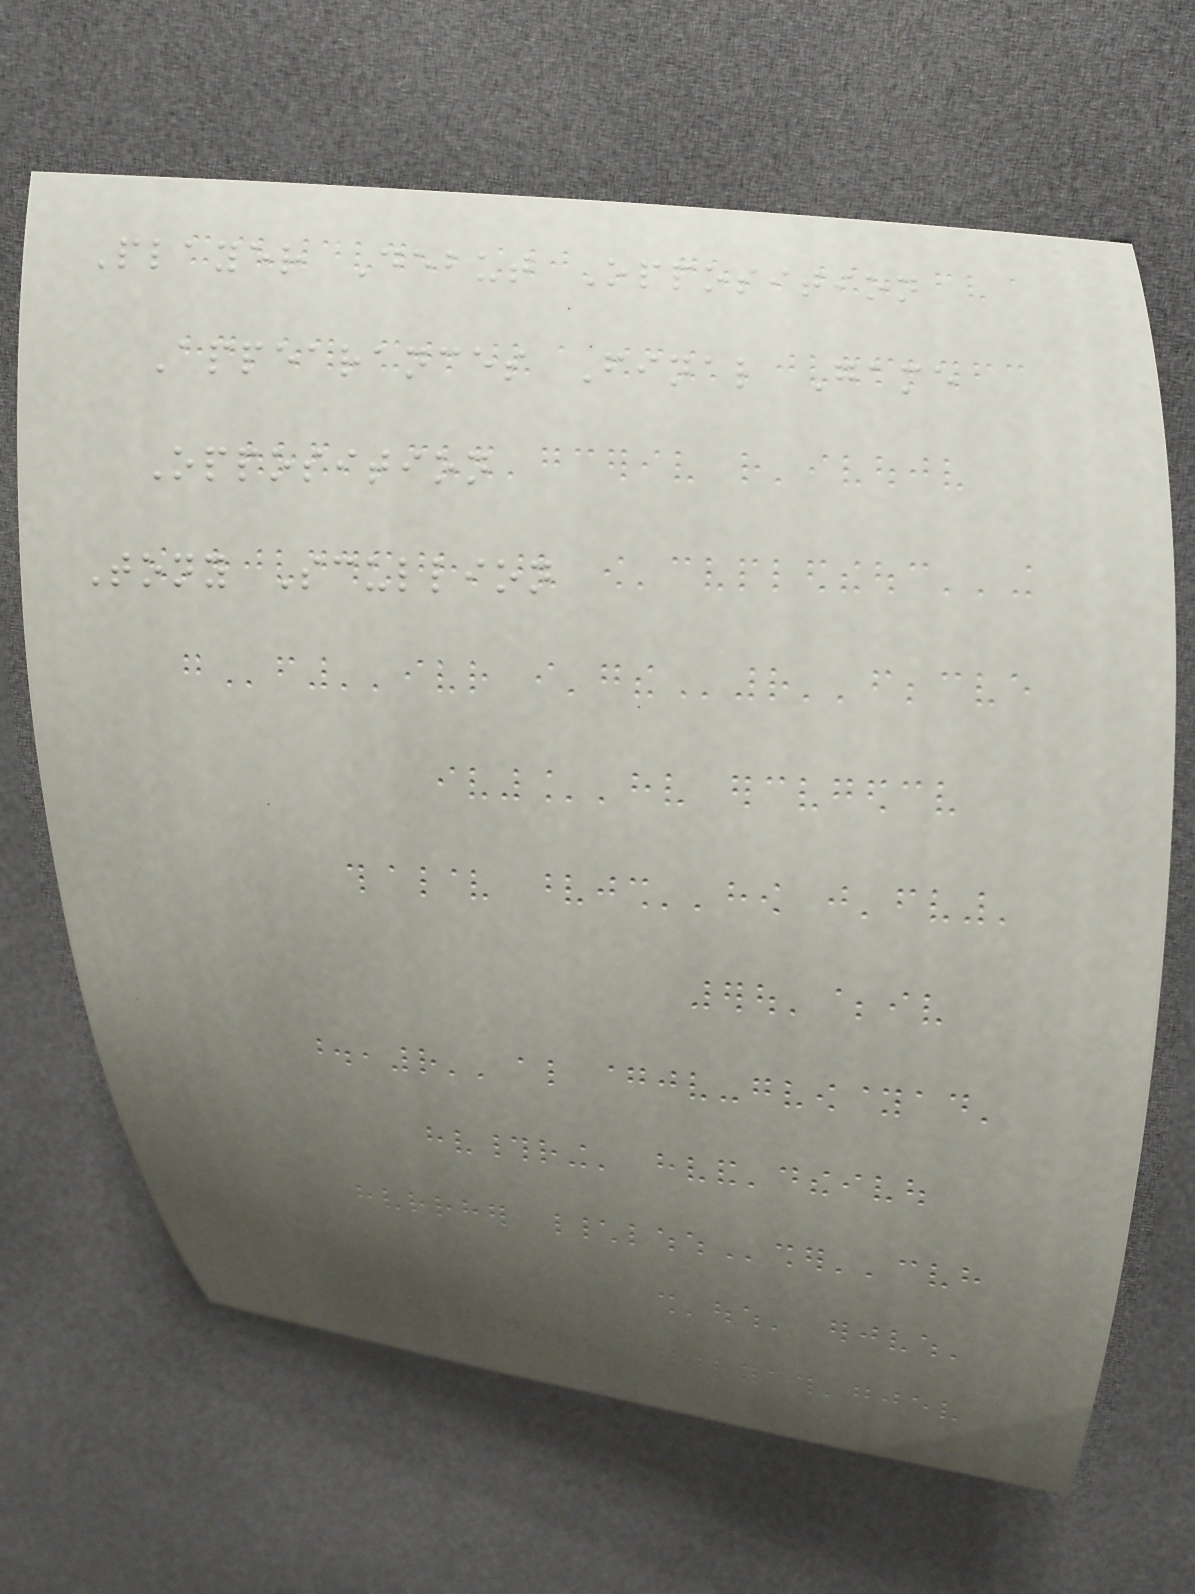Player Debut Opposition
Appearances Final Game
Opposition
Tony Scullion
